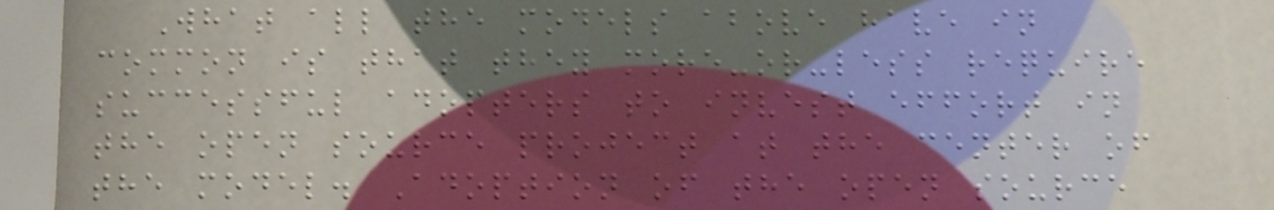What all the models above have in
common is that they more-or-less require
successful adopters to invest effort in
the open source project at the center of
the model. Adoption of the open source
